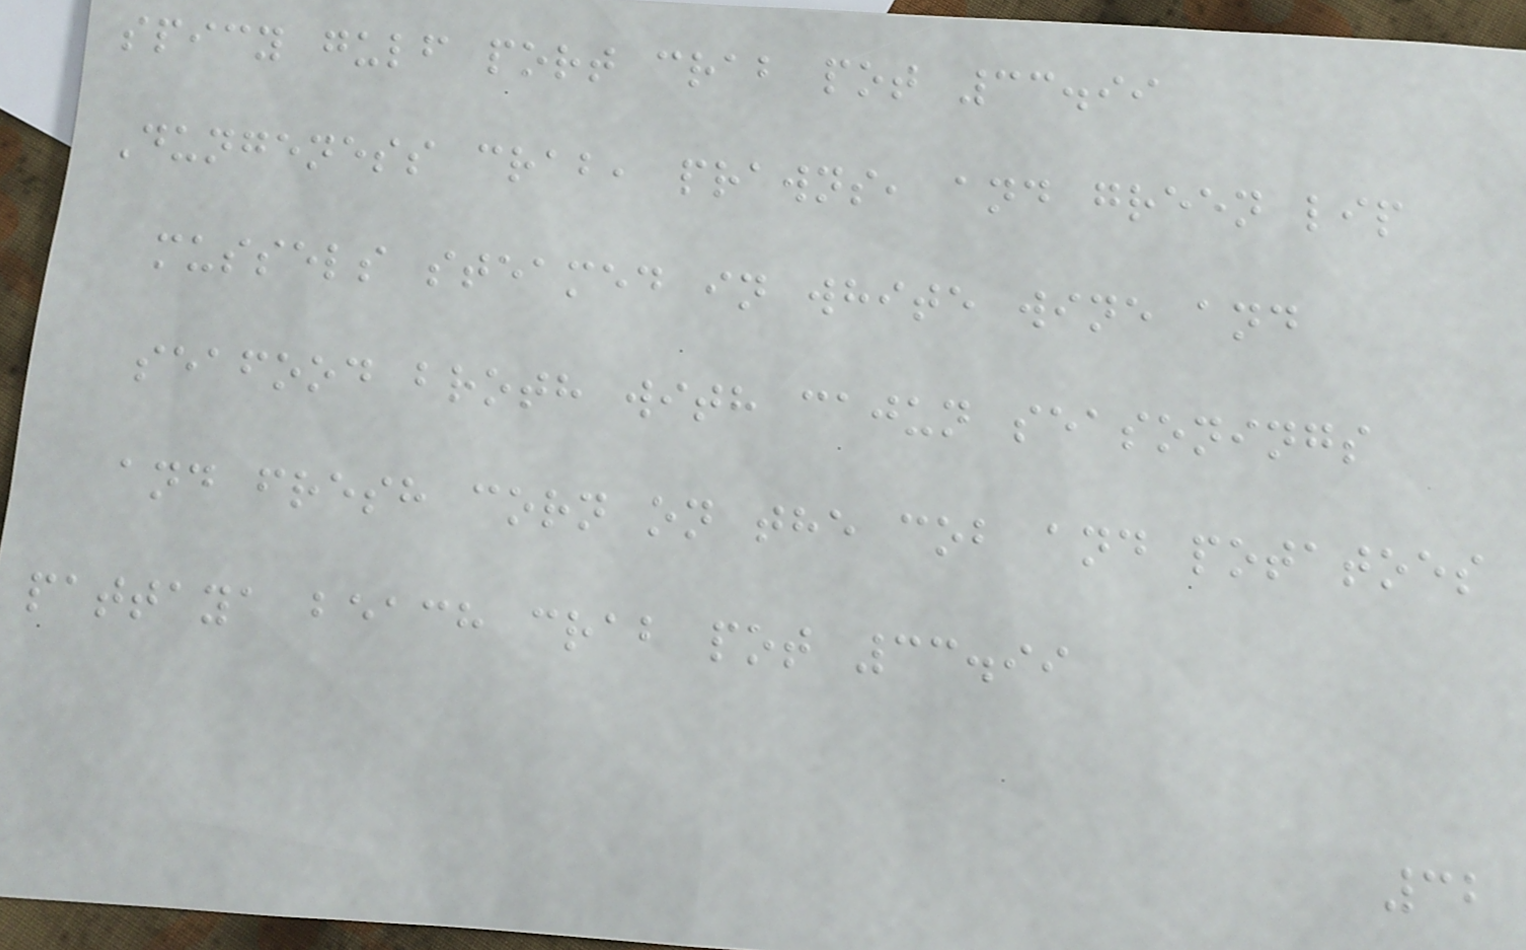spicy gulf port crab pot 33.99
Dungeness crab, prawns, and green lip
mussels steamed in white wine and
seafood broth with cajun seasonings
and fresh corn on the cob and potatoes
pattaya beach crab pot 33.99
32
